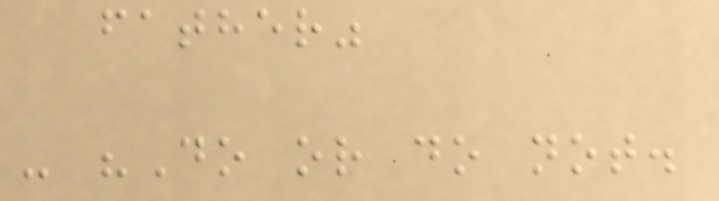father"
- "Do or do not.
